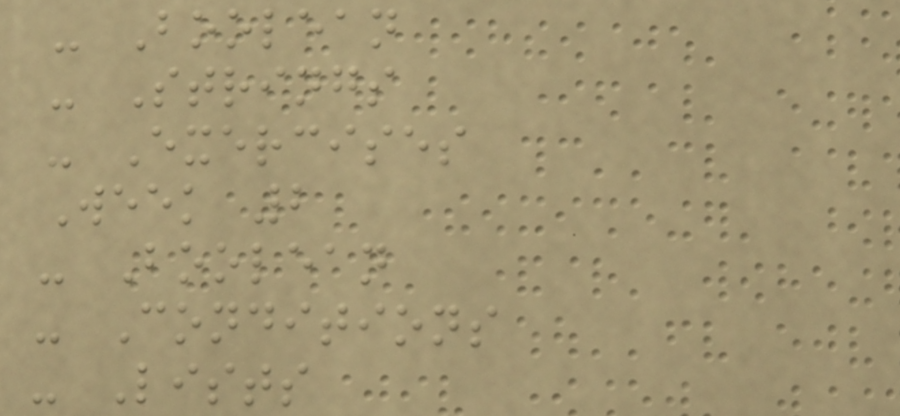- Boolean
- Strings
- Exercises
Week 2
- Boolean
- Conditions
- Lists
